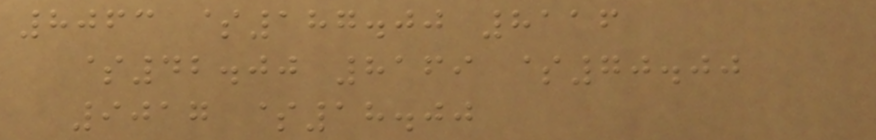8063 $187.00 8116
$42.00 8169 $70.00
9017 $18.00
